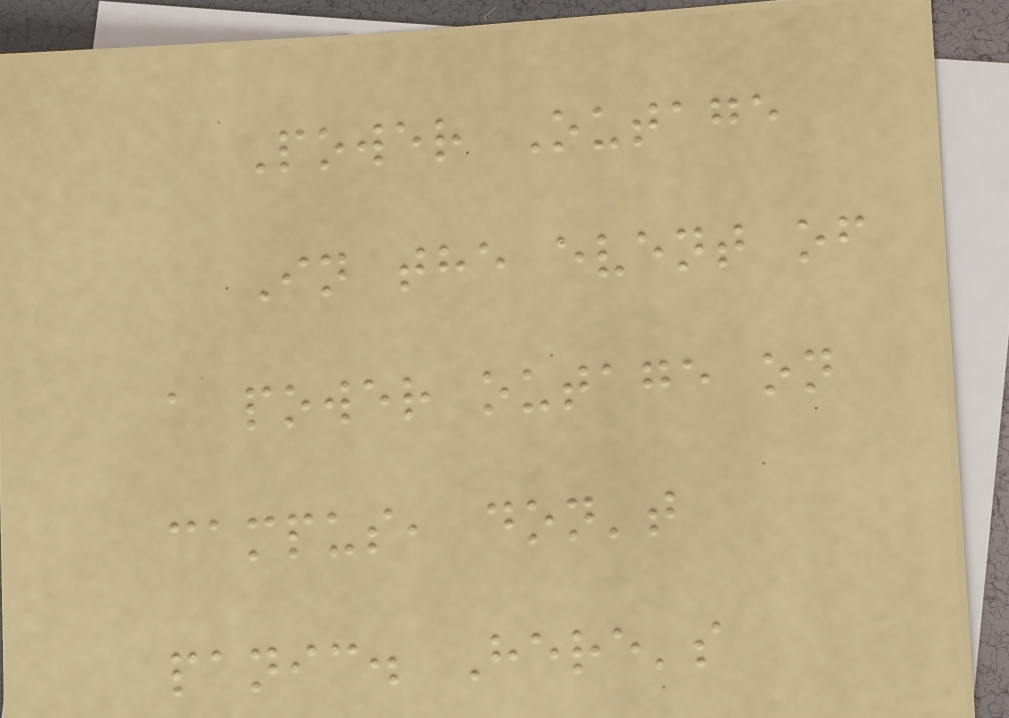Power Outage
In the event of
a power outage on
campus, don't
panic. Here's
